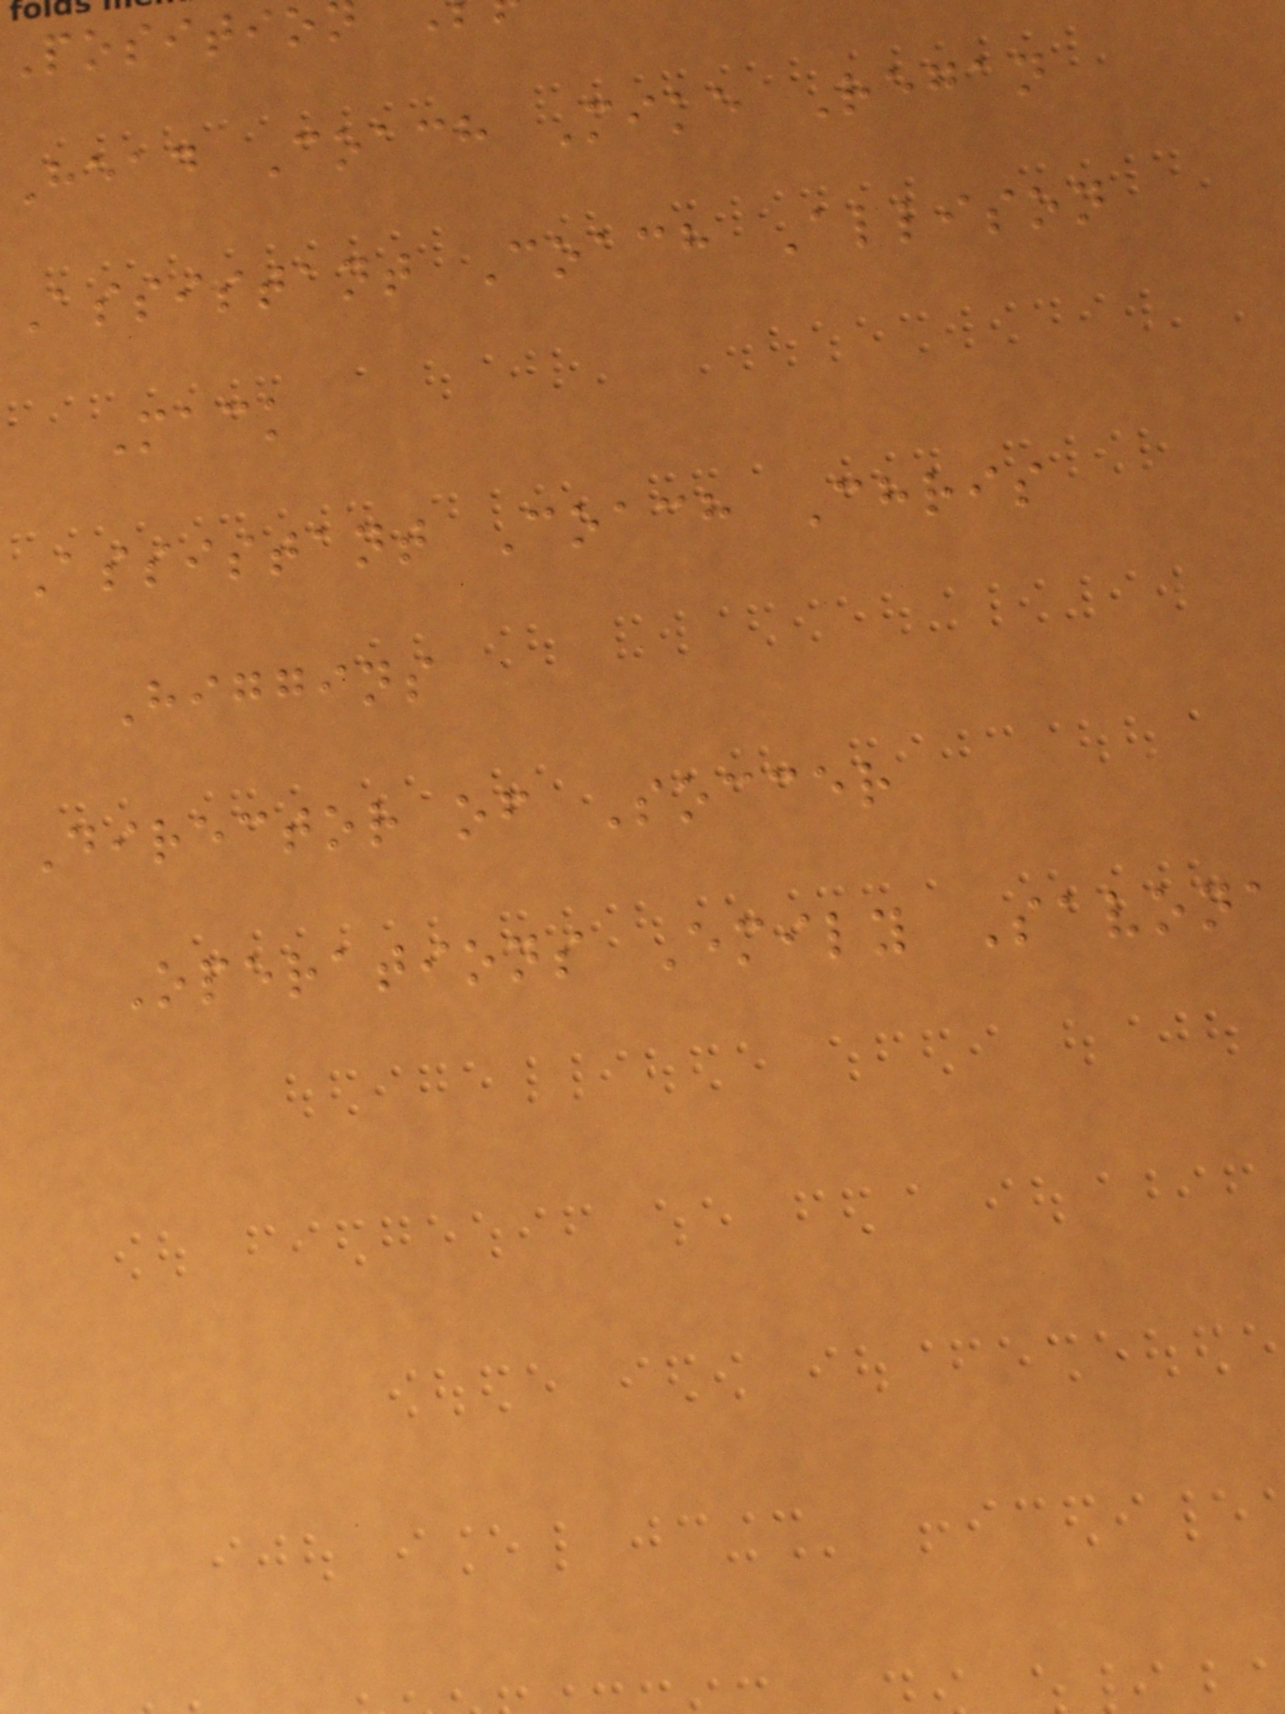Positio
Head Coach Mike Regan
Assistant Coach Allison
Mack
Assistant Coach Chris
Higgins
Director of Soccer
Operations Emily Savona
